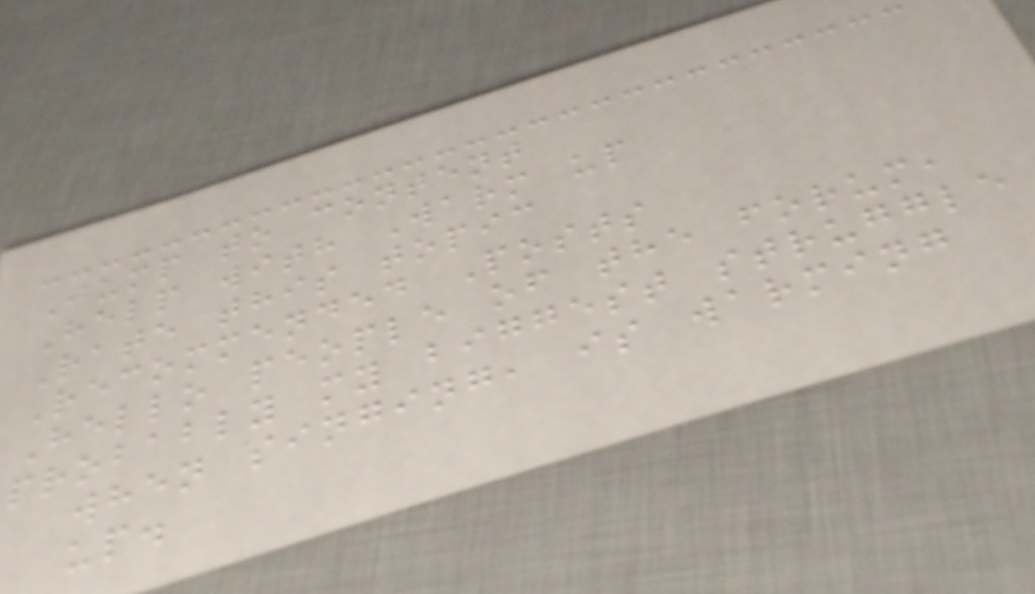Jump to content
Help with Warm up
Rate this topic
Recommended Posts
Hello people of the forum,
probably my biggest struggle
when singing, is warming
up.
